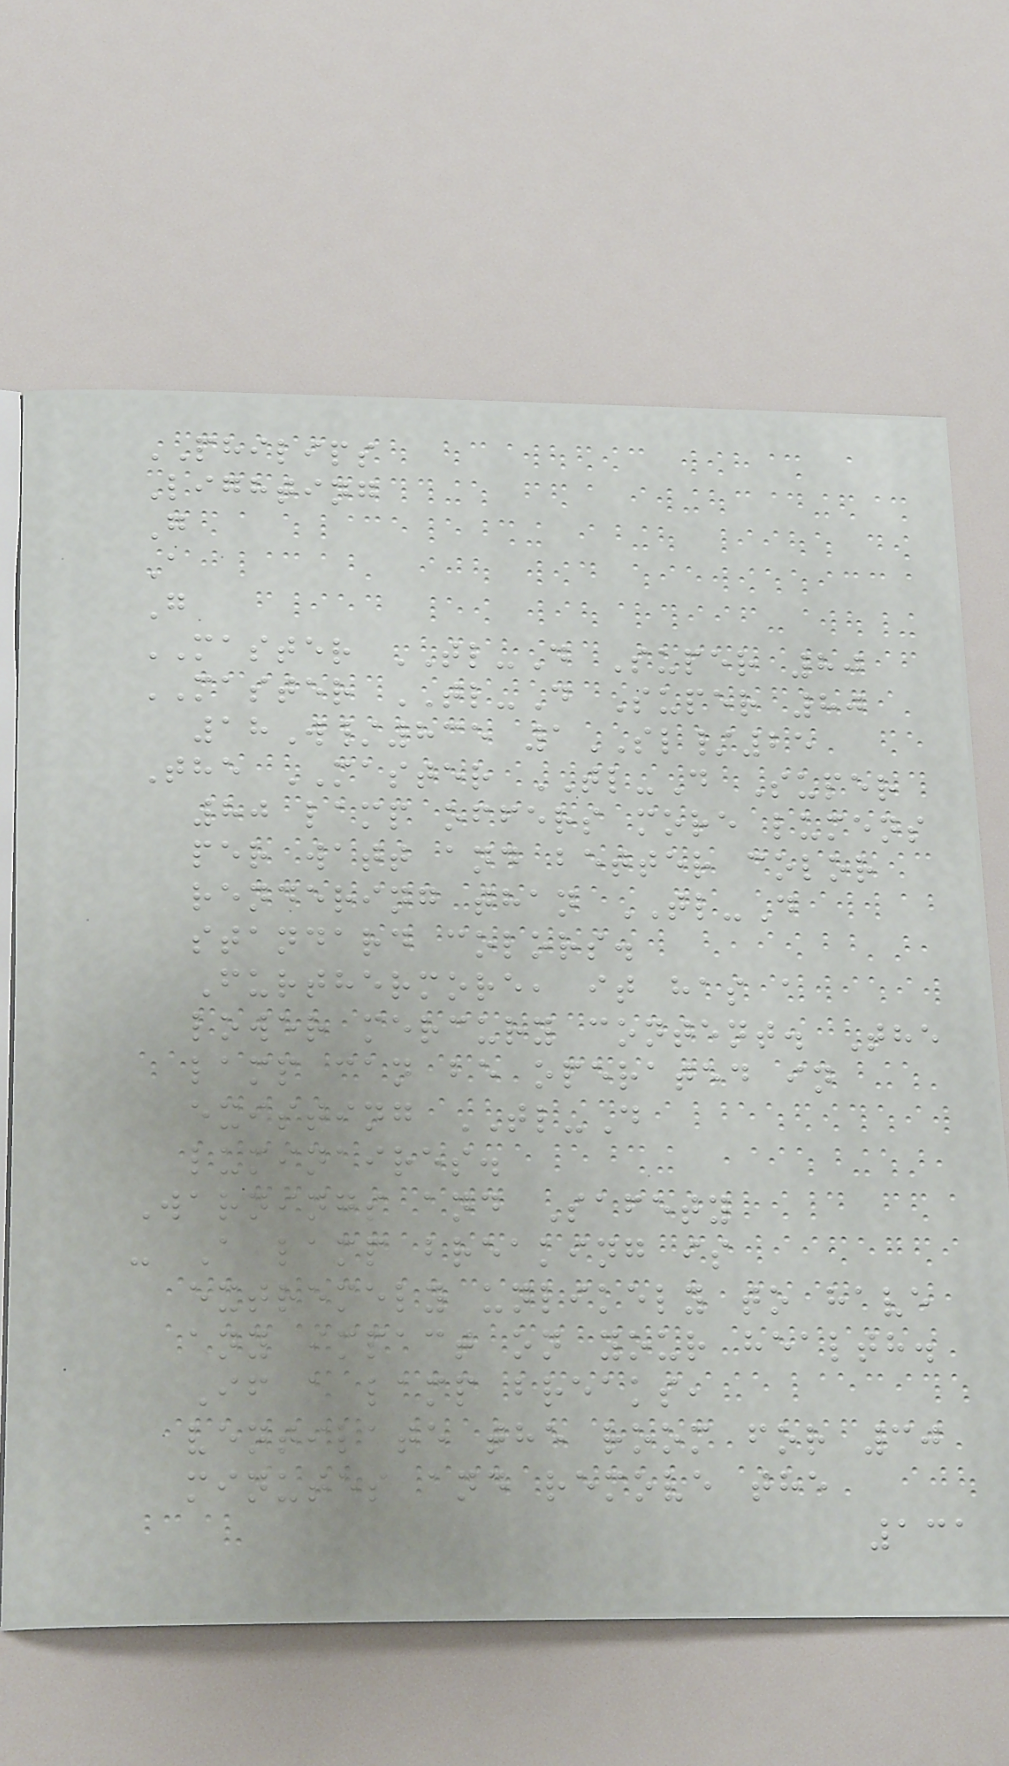PHILIPS
Lighting
G
A
G
MASTER TL-D Super 80
MASTER TL-D Super 80
18W/835 1SL/25
The MASTER TL-D Super
80 lamp offers more lumens
per watt and better color
rendering than TL-D
standard colors.
Furthermore, it has a
lower mercury content. The
lamp can be operated in
existing TL-D
luminaires.
Warnings and Safety
- A lamp breaking is
extremely unlikely to have
any impact on your health.
If a lamp breaks,
ventilate the room for 30
minutes and remove the
131
